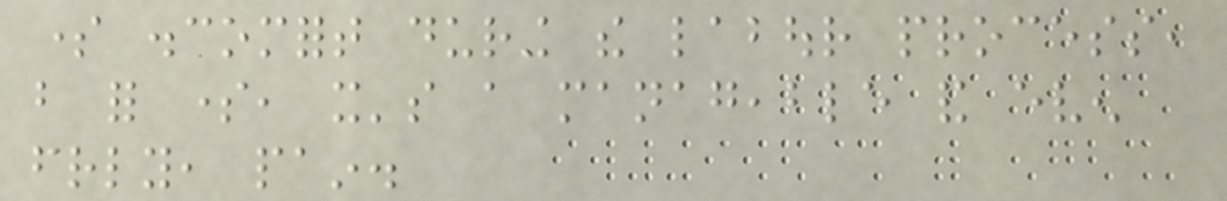some discomfort during the labour process,
but for some, it's a manageable and even
friendly, pain.
